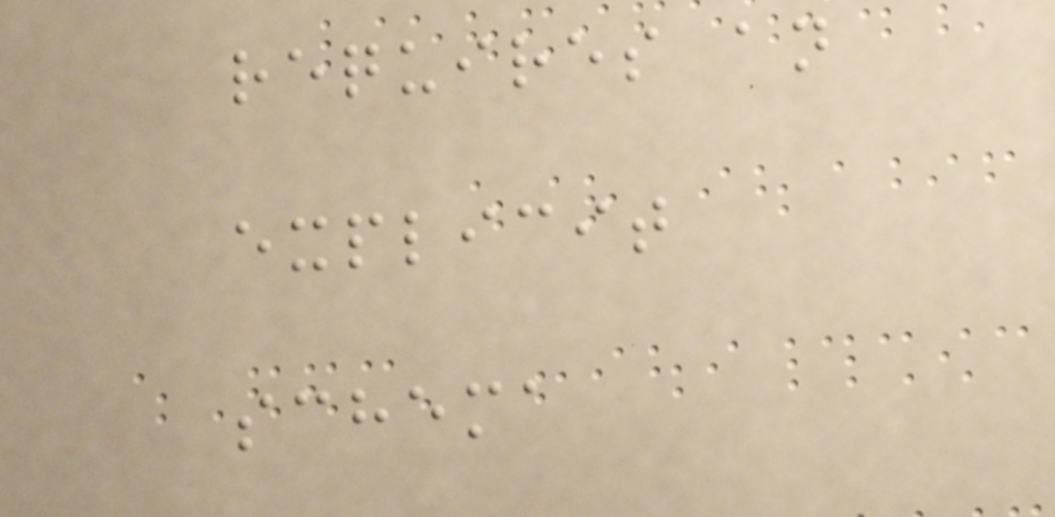requires an
explicit
schema
